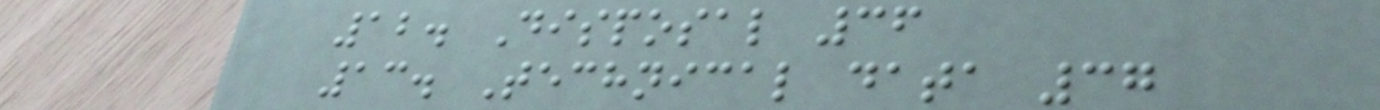12. Disposal 36
13. Technical data 37
